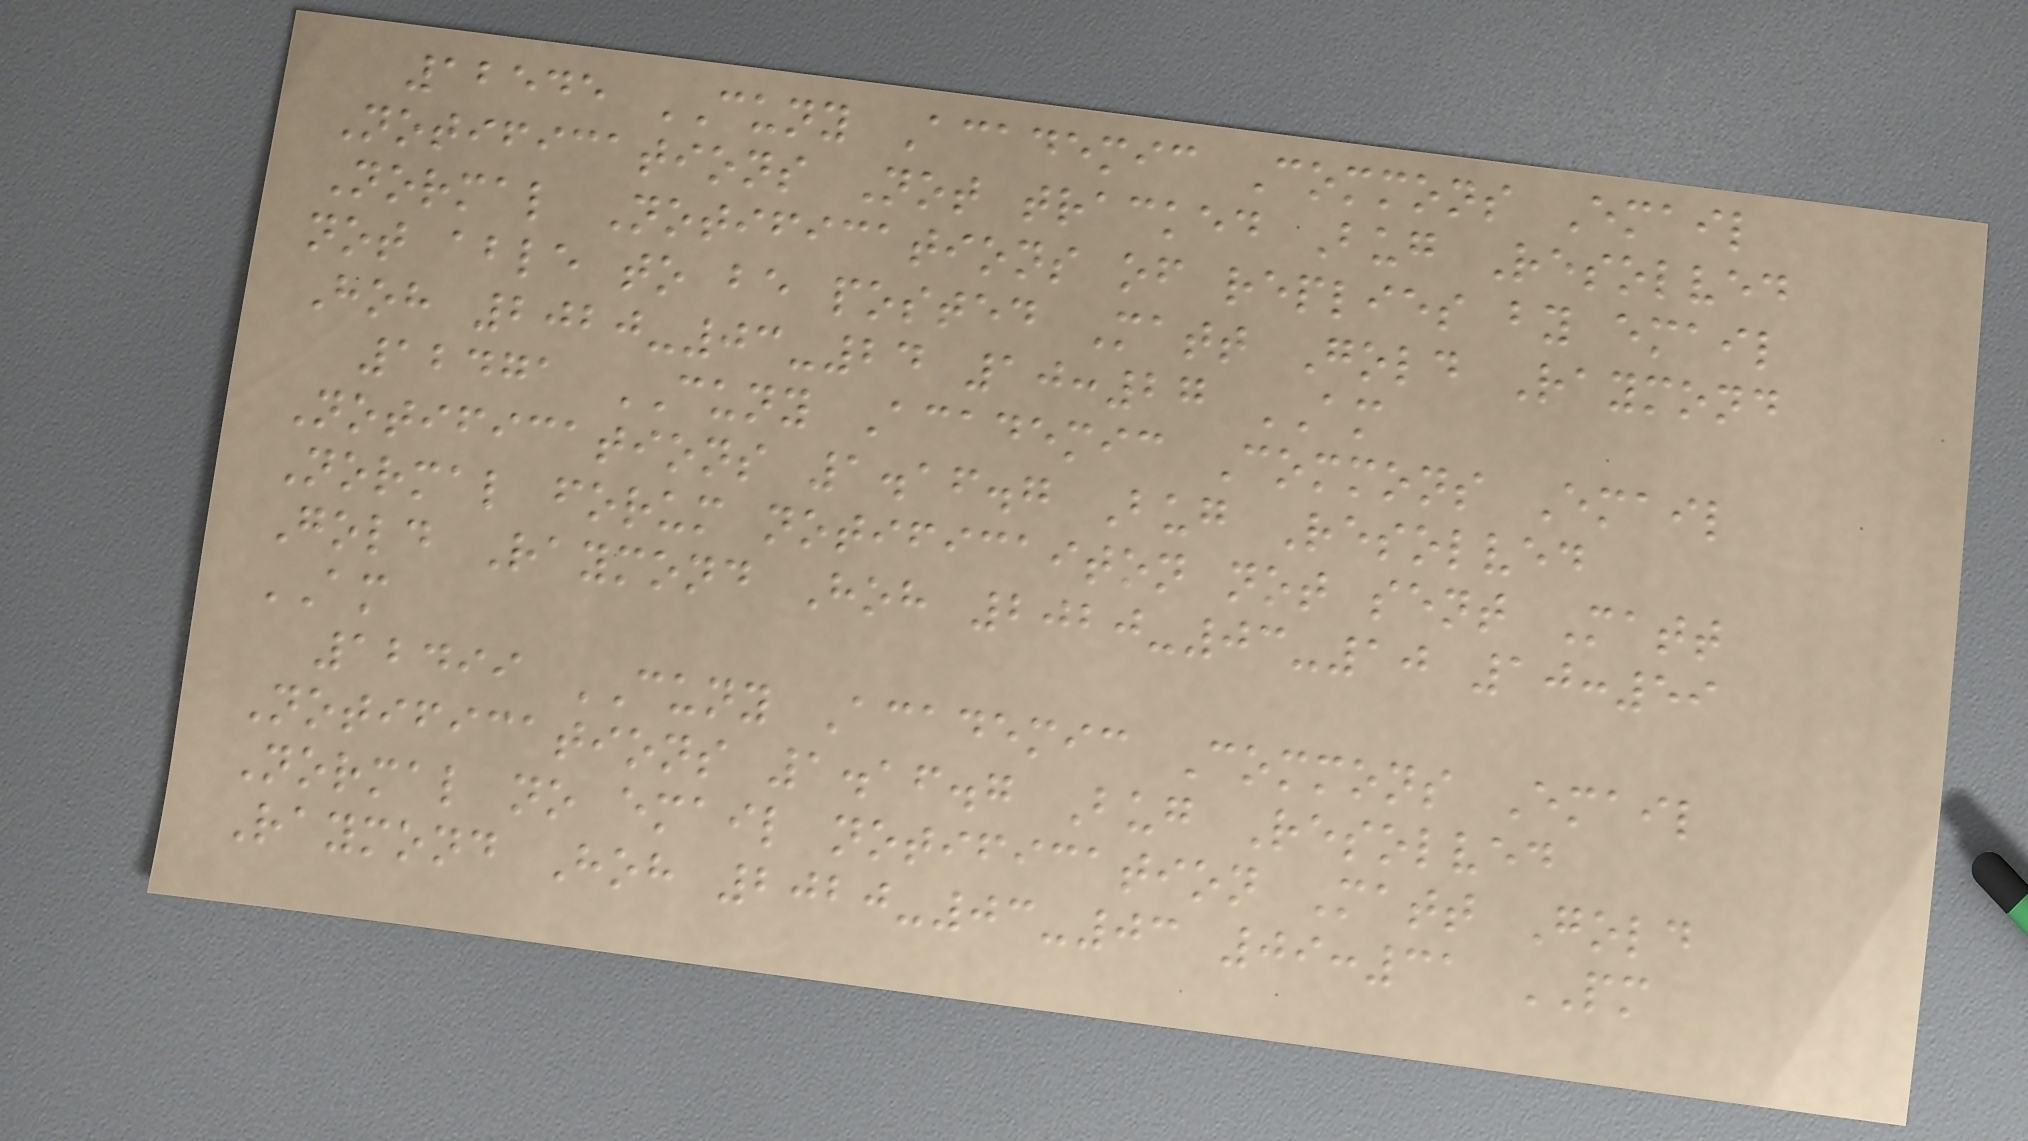12545 CUNY Academic Commons Email
Notifications Not tracked Bug Resolved
Normal Notifications of replies by email
not able to be posted Matt Gold Raymond
Hoh 2020-03-24 10:27 AM
12471 CUNY Academic Commons Email
Notifications 1.16.7 Bug Resolved
Normal forum notificaiton not sent Matt
Gold Raymond Hoh 2020-03-10 10:59
AM
12499 CUNY Academic Commons Email
Notifications 1.16.7 Bug Resolved
Normal no email notification Matt Gold
Raymond Hoh 2020-03-03 09:31 PM
